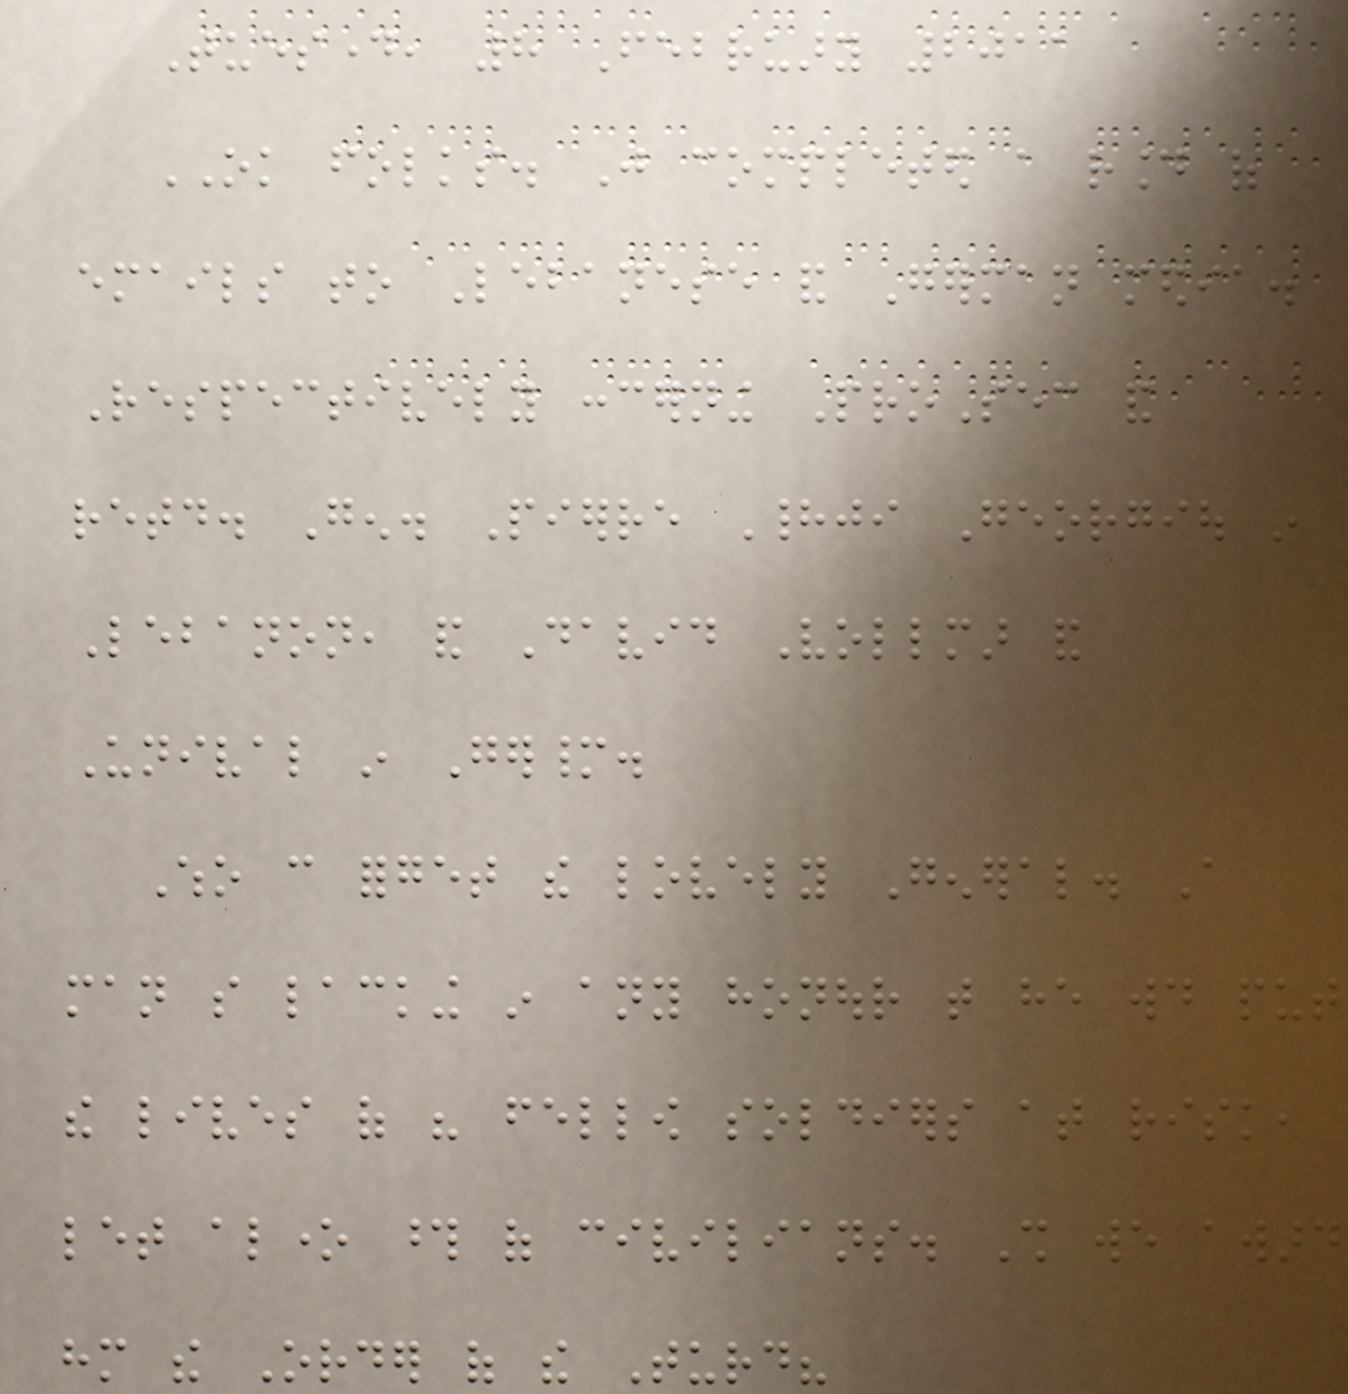Tuesday, 8 February 2011
OK folks. Just completed a round of
emails to Lebanese and German media.
Respectively concerning ProSec and
retd. Gen. Pierre Hadji Georgiou in
Lebanon, and David Vollmar and
Unival in Germany.
Who can forget the lovely General. A
man so lacking in any honour that he would put
the lives of his fellow soldiers at risk,
let alone those of civilians. Shall we award
him the Order of the Turd?
